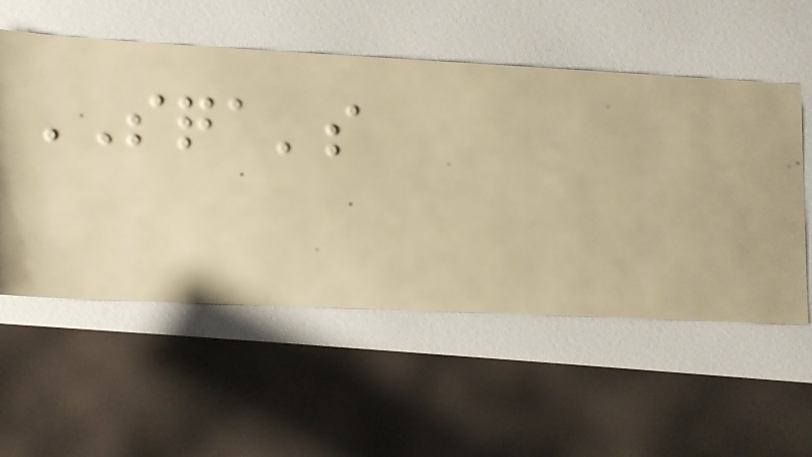SQA's
